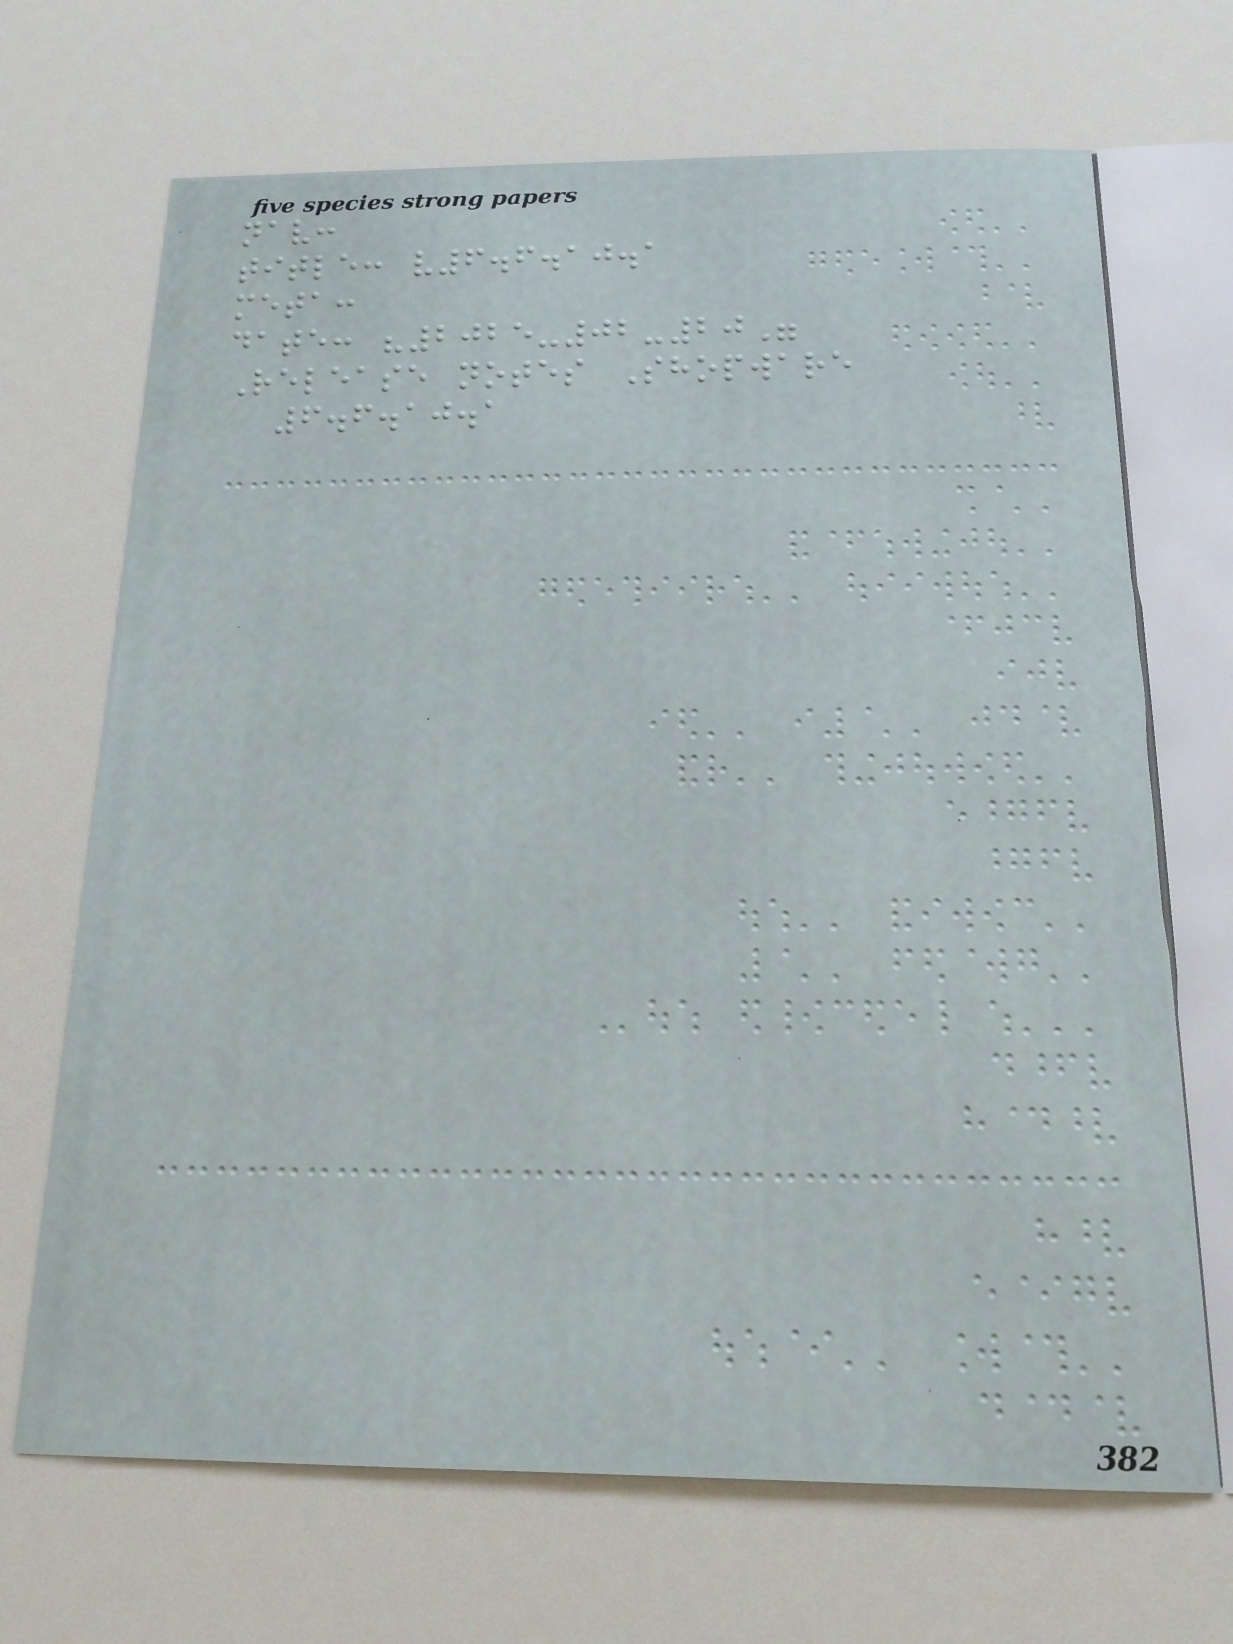nav:
title: v6.6.10.1
meta:
date: "2025-02-20"
Release notes Shopware
6.6.10.1
